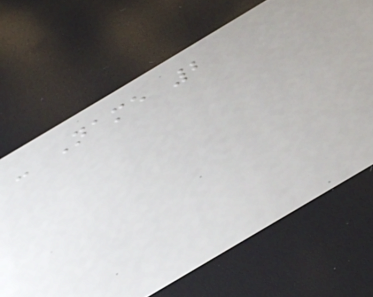- Name 2
